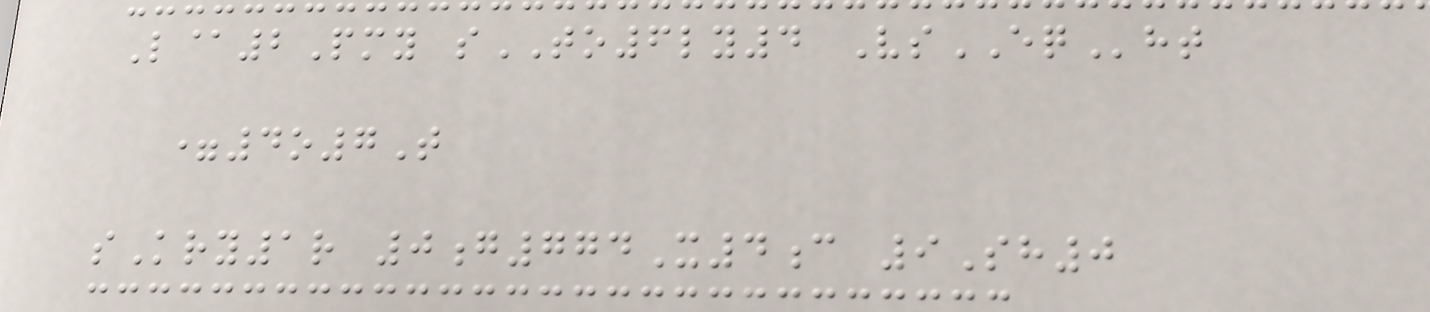L@2Pmy sTO6ly4 VsEQht
=4o7T
sKry1r 0g774X4c 9Sh0
